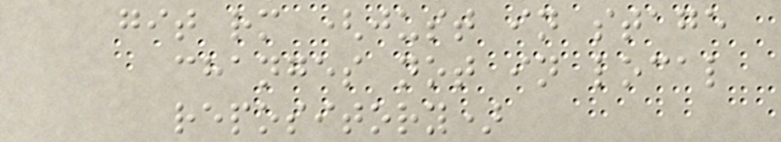git rm (just in stage
changes not in local
repository)
